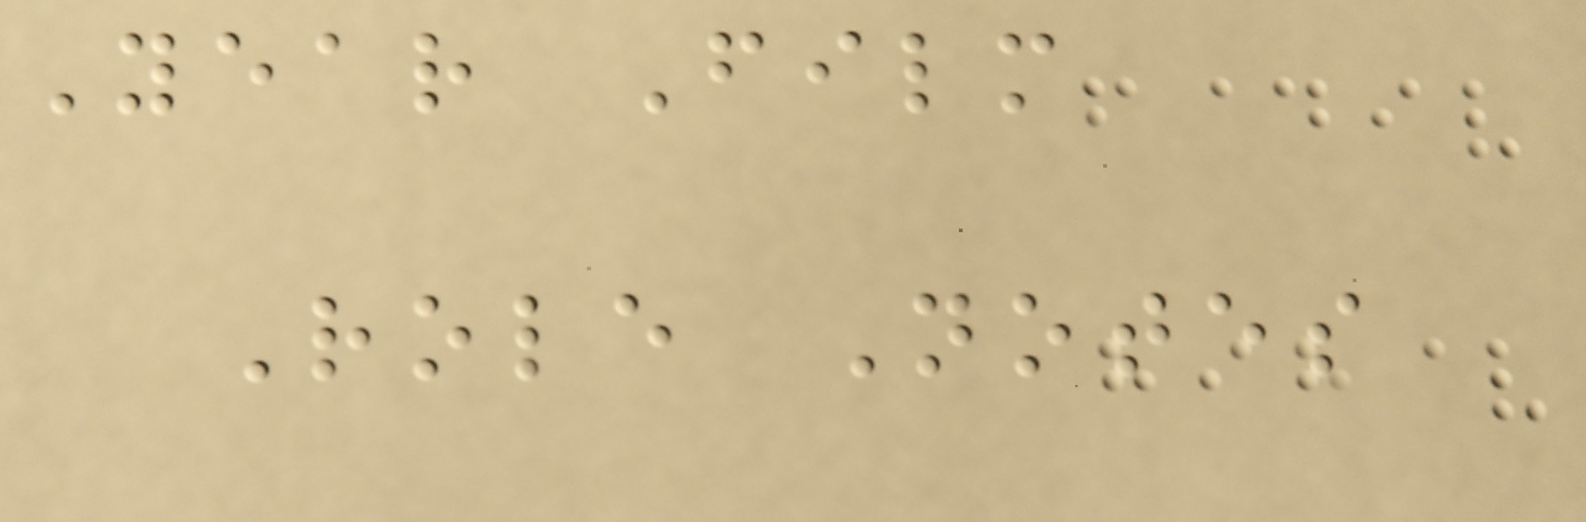Year Film
Role Notes
